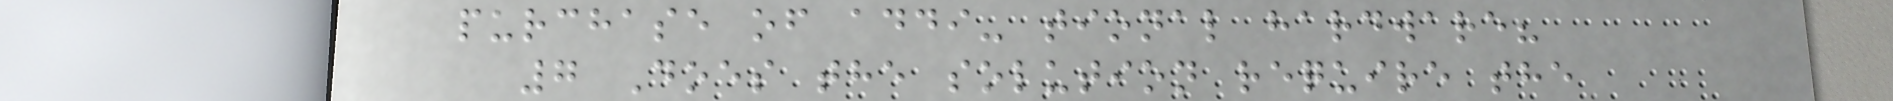purchase of addi- tional hardware?
7 Does the solution require the
